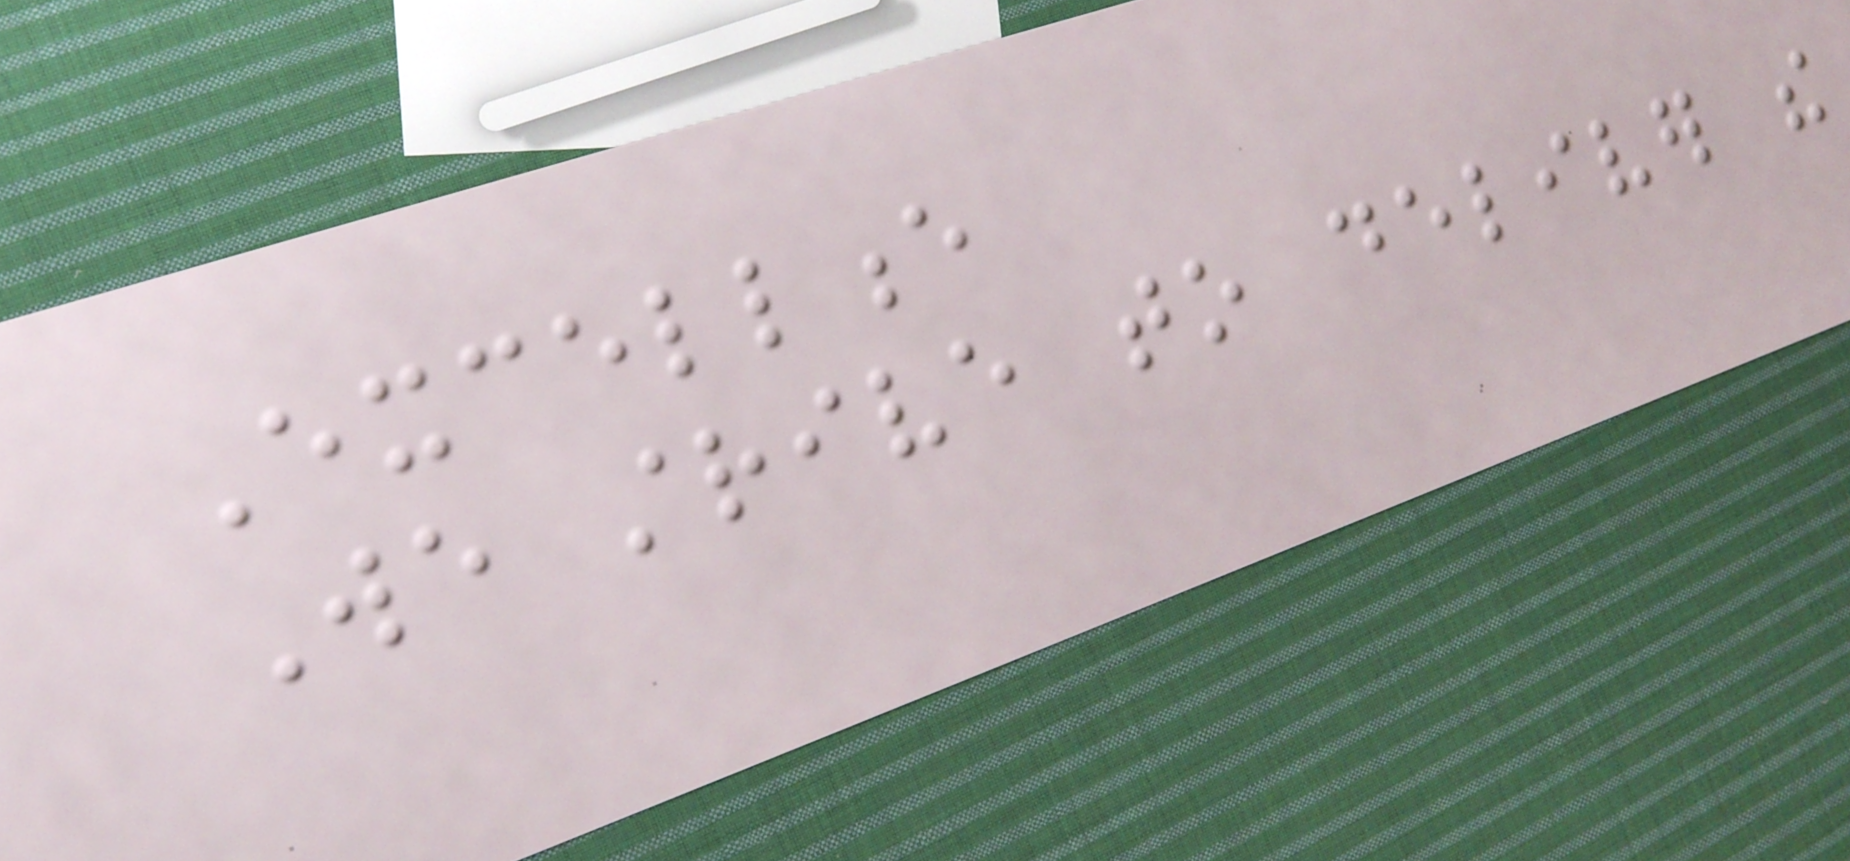Excellence
We strive to deliver the
